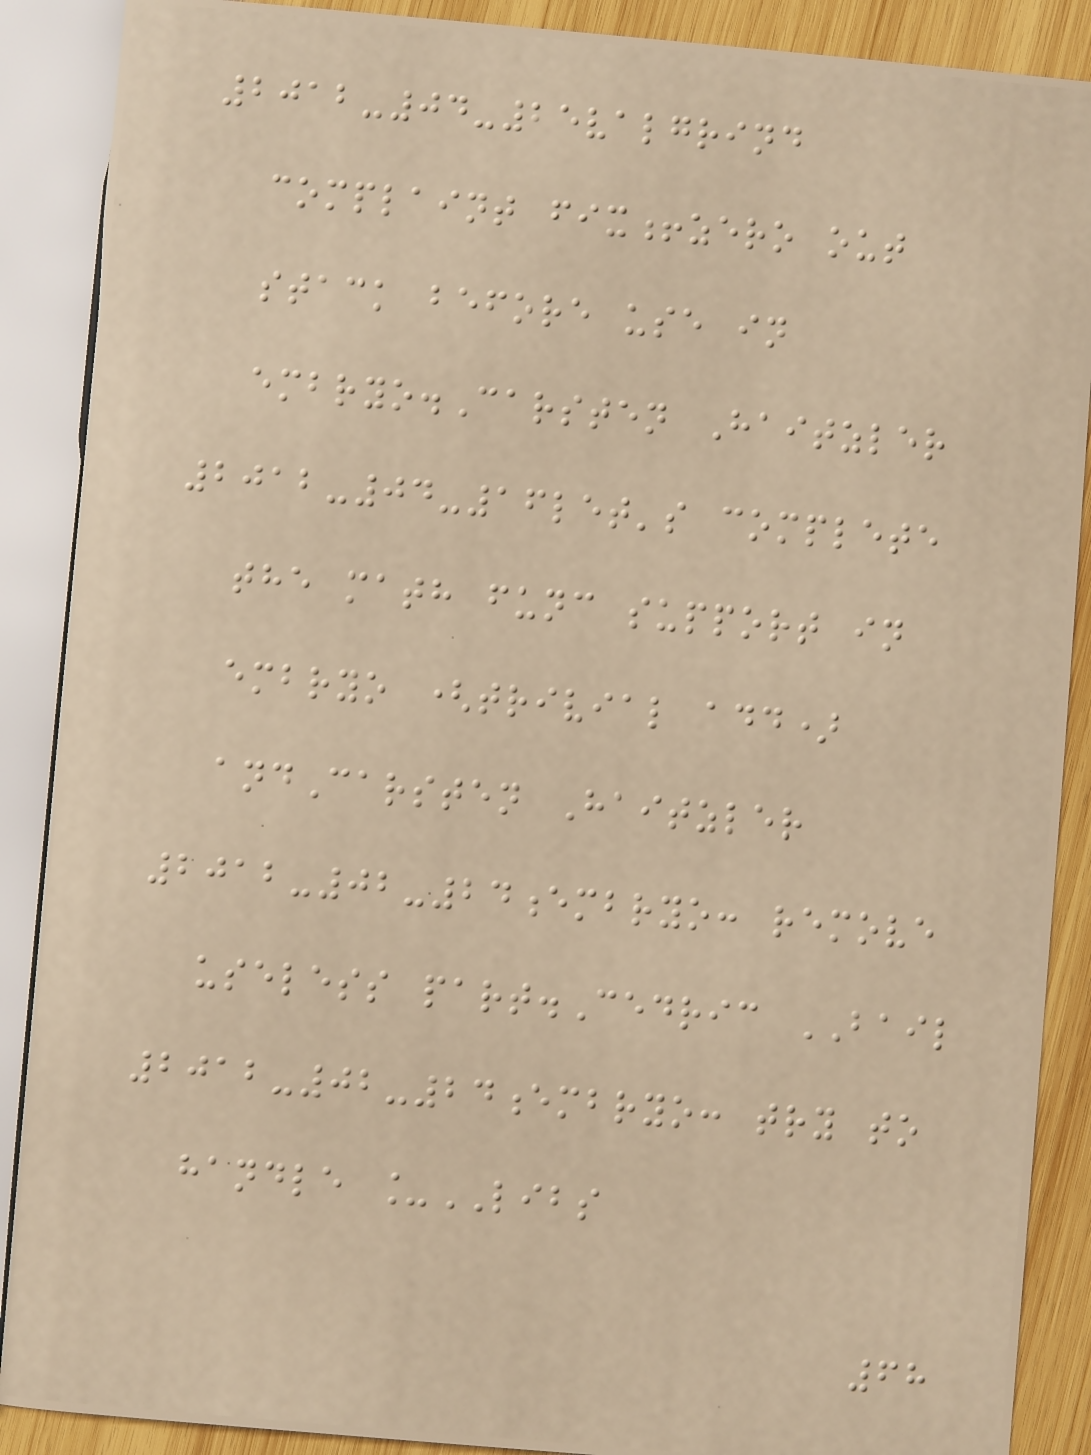2012-04-25valgrind
complaint fix!zero out
stack before use in
embryo.Carsten Haitzler
2012-04-16let's complete
the math func support in
embryo (trivial add)
andCarsten Haitzler
2012-02-24embryo: remove
useless part.Cedric BAIL
2012-02-24embryo: try to
handle _LIBS
68
